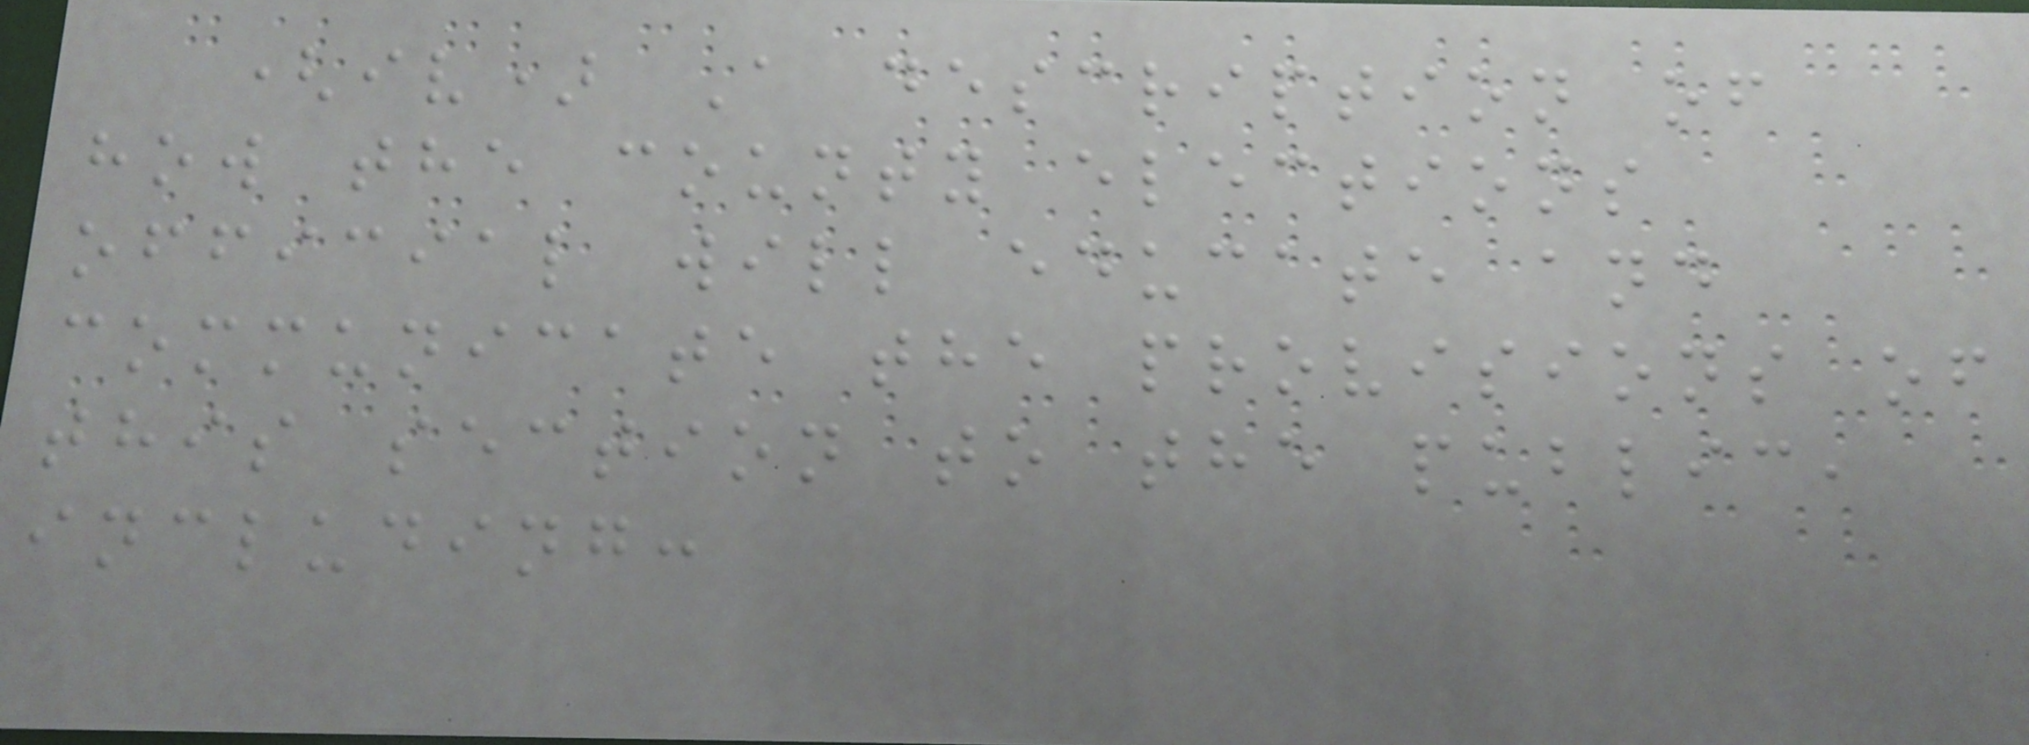(iv) A description of
how the county elections
official will educate and
communicate the provisions of
this section to the public,
including:
